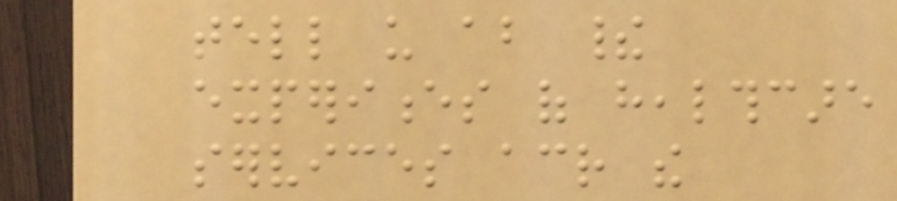tell us about their
experiences of healthcare
services across the
